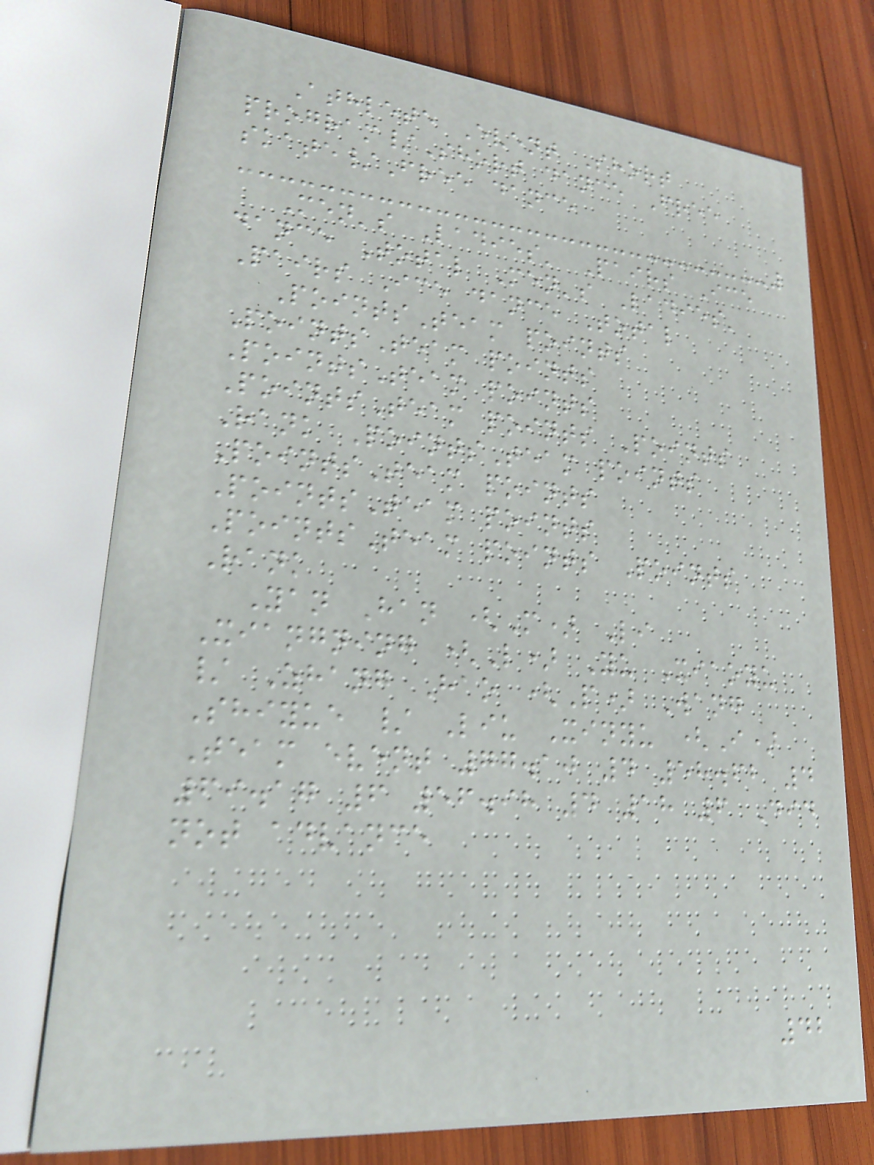Athlete Event Short
program/Short dance Free
skate/Free dance
Men's Ladies' Pairs Ice
dance Total Men's Ladies'
Pairs Ice dance Total
PointsTeam points
PointsTeam points
PointsTeam points
PointsTeam points Points
Rank PointsTeam points
PointsTeam points
PointsTeam points
PointsTeam points Points
Rank
Yan Han (M) Li
Xiangning (L) Yu Xiaoyu
/ Zhang Hao (P) Wang
Shiyue / Liu Xinyu (I)
Team event 77.10 4 58.62 4
69.17 6 56.98 4 18 6 Did
not advance
42
